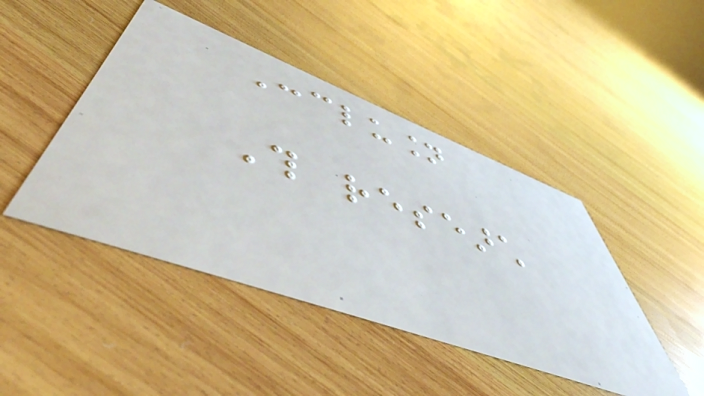Conclusion
This research
